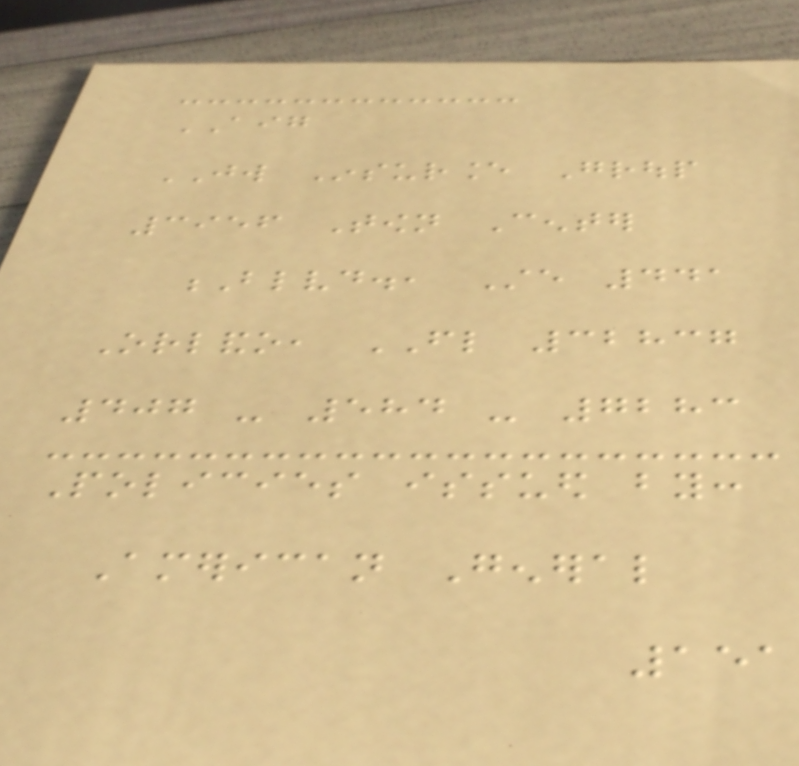AIG
JW Insurance Group
3956 Town Center
Blvd., Ste 441
Orlando, FL 32837
407 - 584 - 7283
Policies issued by:
American General
151
